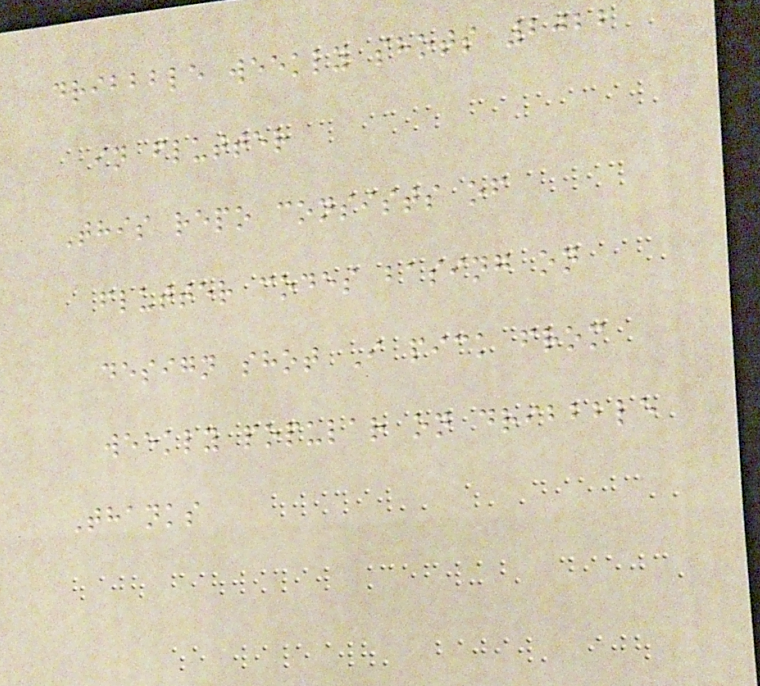dribbble weekly shots 2022
in flutter
This repo consists of
flutter codes basing on
design shot I pick from
weekly popular on dribbble
Thanks
